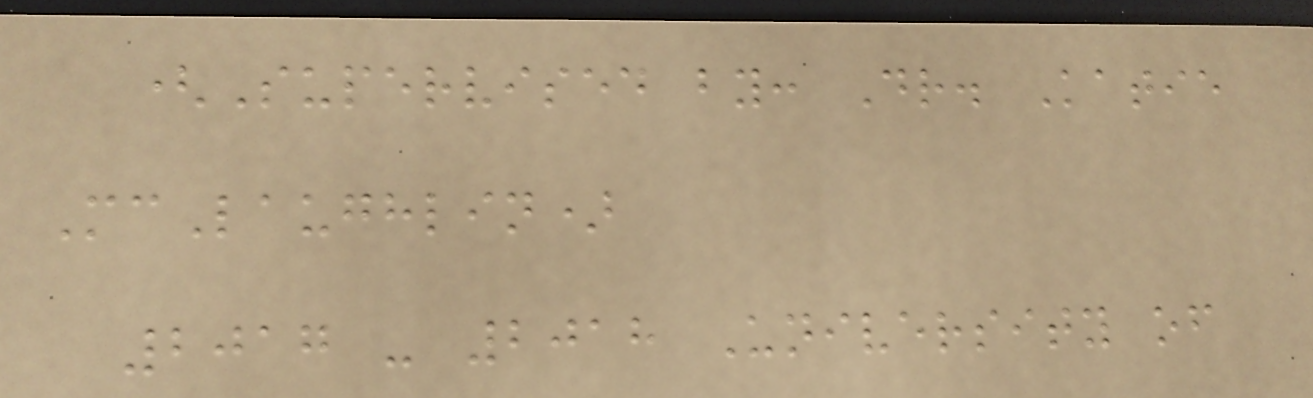(Supervised by: Dr. Katie
McLaughlin)
2017 - 2018 University of
